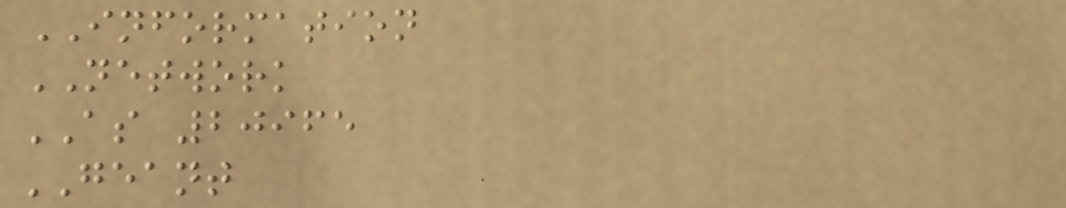INFORMATION
NETWORK
AS 20965
GEANT
